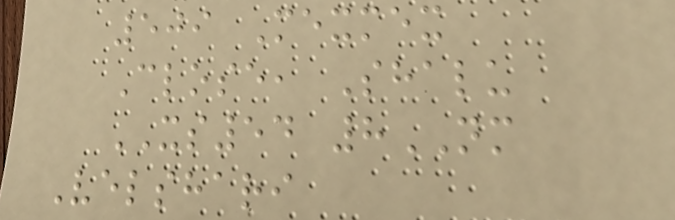509 Mexmex
Close, Shalu
XS54 8NM
Velshari
